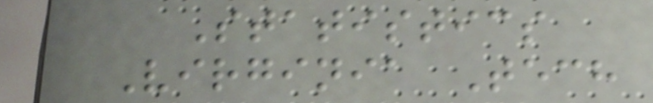Statistics
Virginia Tech
